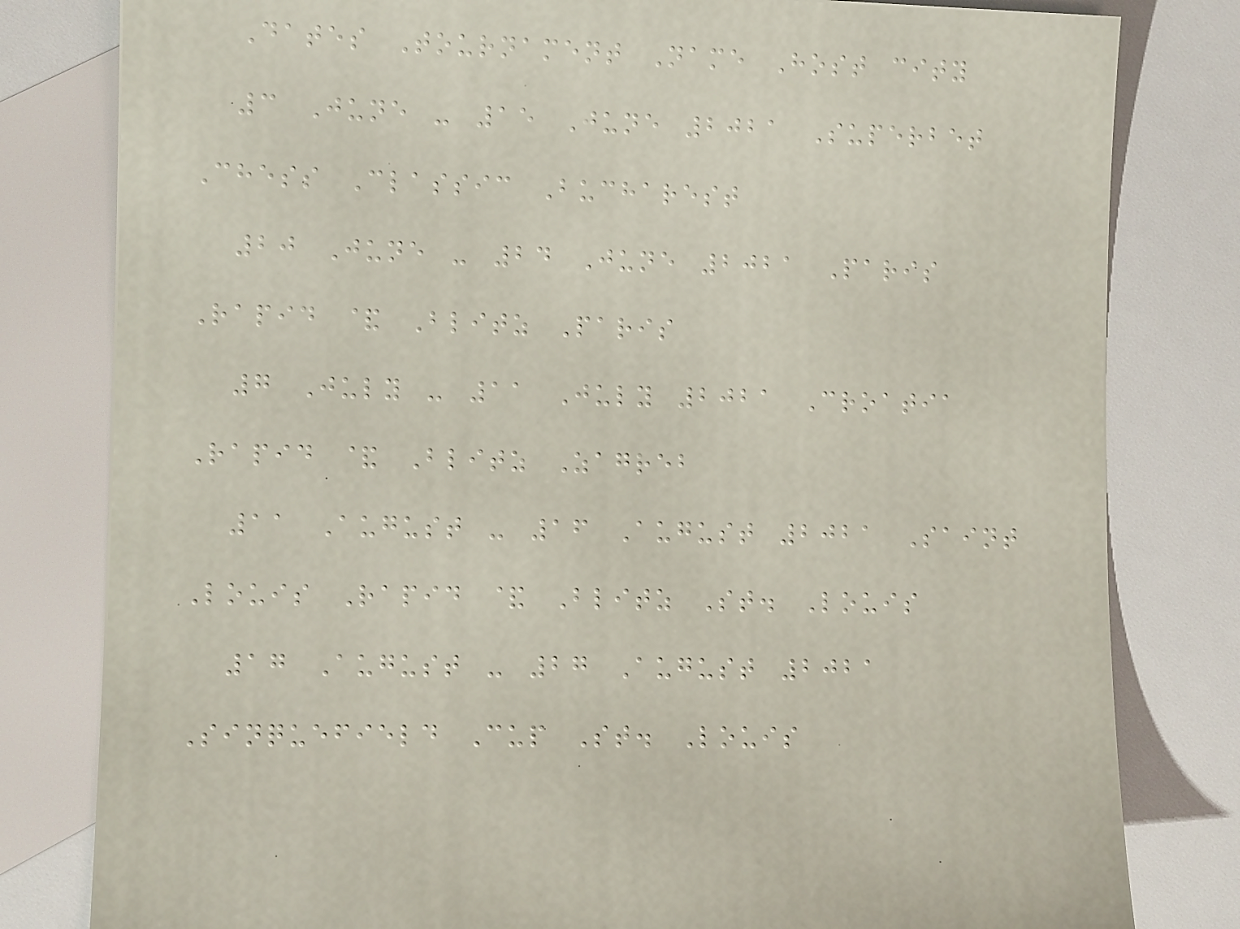Dates Tournament Name Host city
3 June - 15 June 2021 Superbet
Chess Classic Bucharest
20 June - 24 June 2021 Paris
Rapid & Blitz Paris
7 July - 11 July 2021 Croatia
Rapid & Blitz Zagreb
11 August - 16 August 2021 Saint
Louis Rapid & Blitz St. Louis
17 August - 27 August 2021
Sinquefield Cup St. Louis
